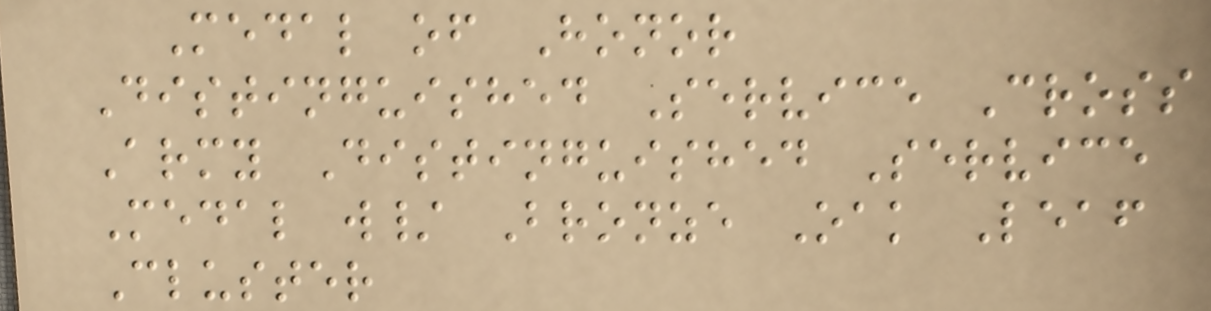Medal of Honor
Distinguished Service Cross
Army Distinguished Service
Medal w/ Bronze Oak Leaf
Cluster
